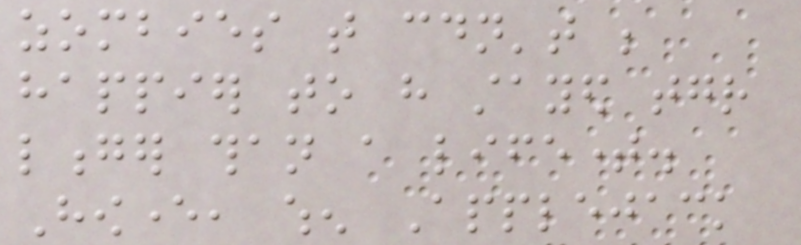zombies that couldn't be
happier to have stayed together
longer than a lifetime.
However, when Applejack
